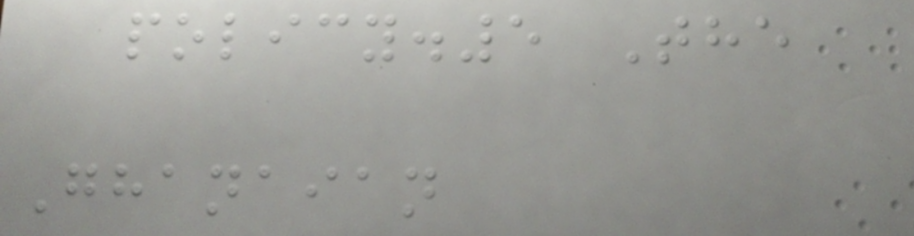policy.5 The
Ghanaian
